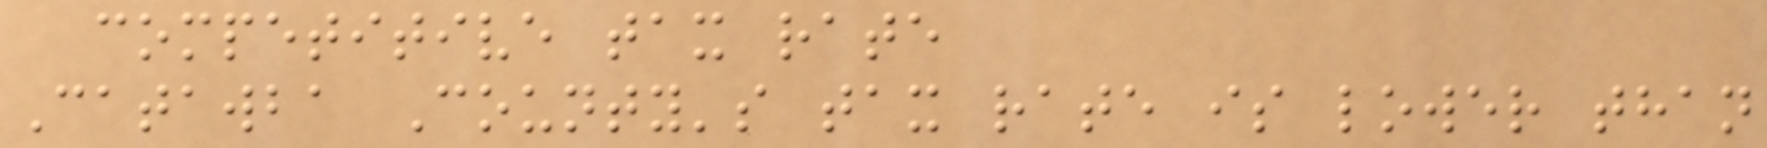competitive tax rate
Catawba County's tax rate is lower than
